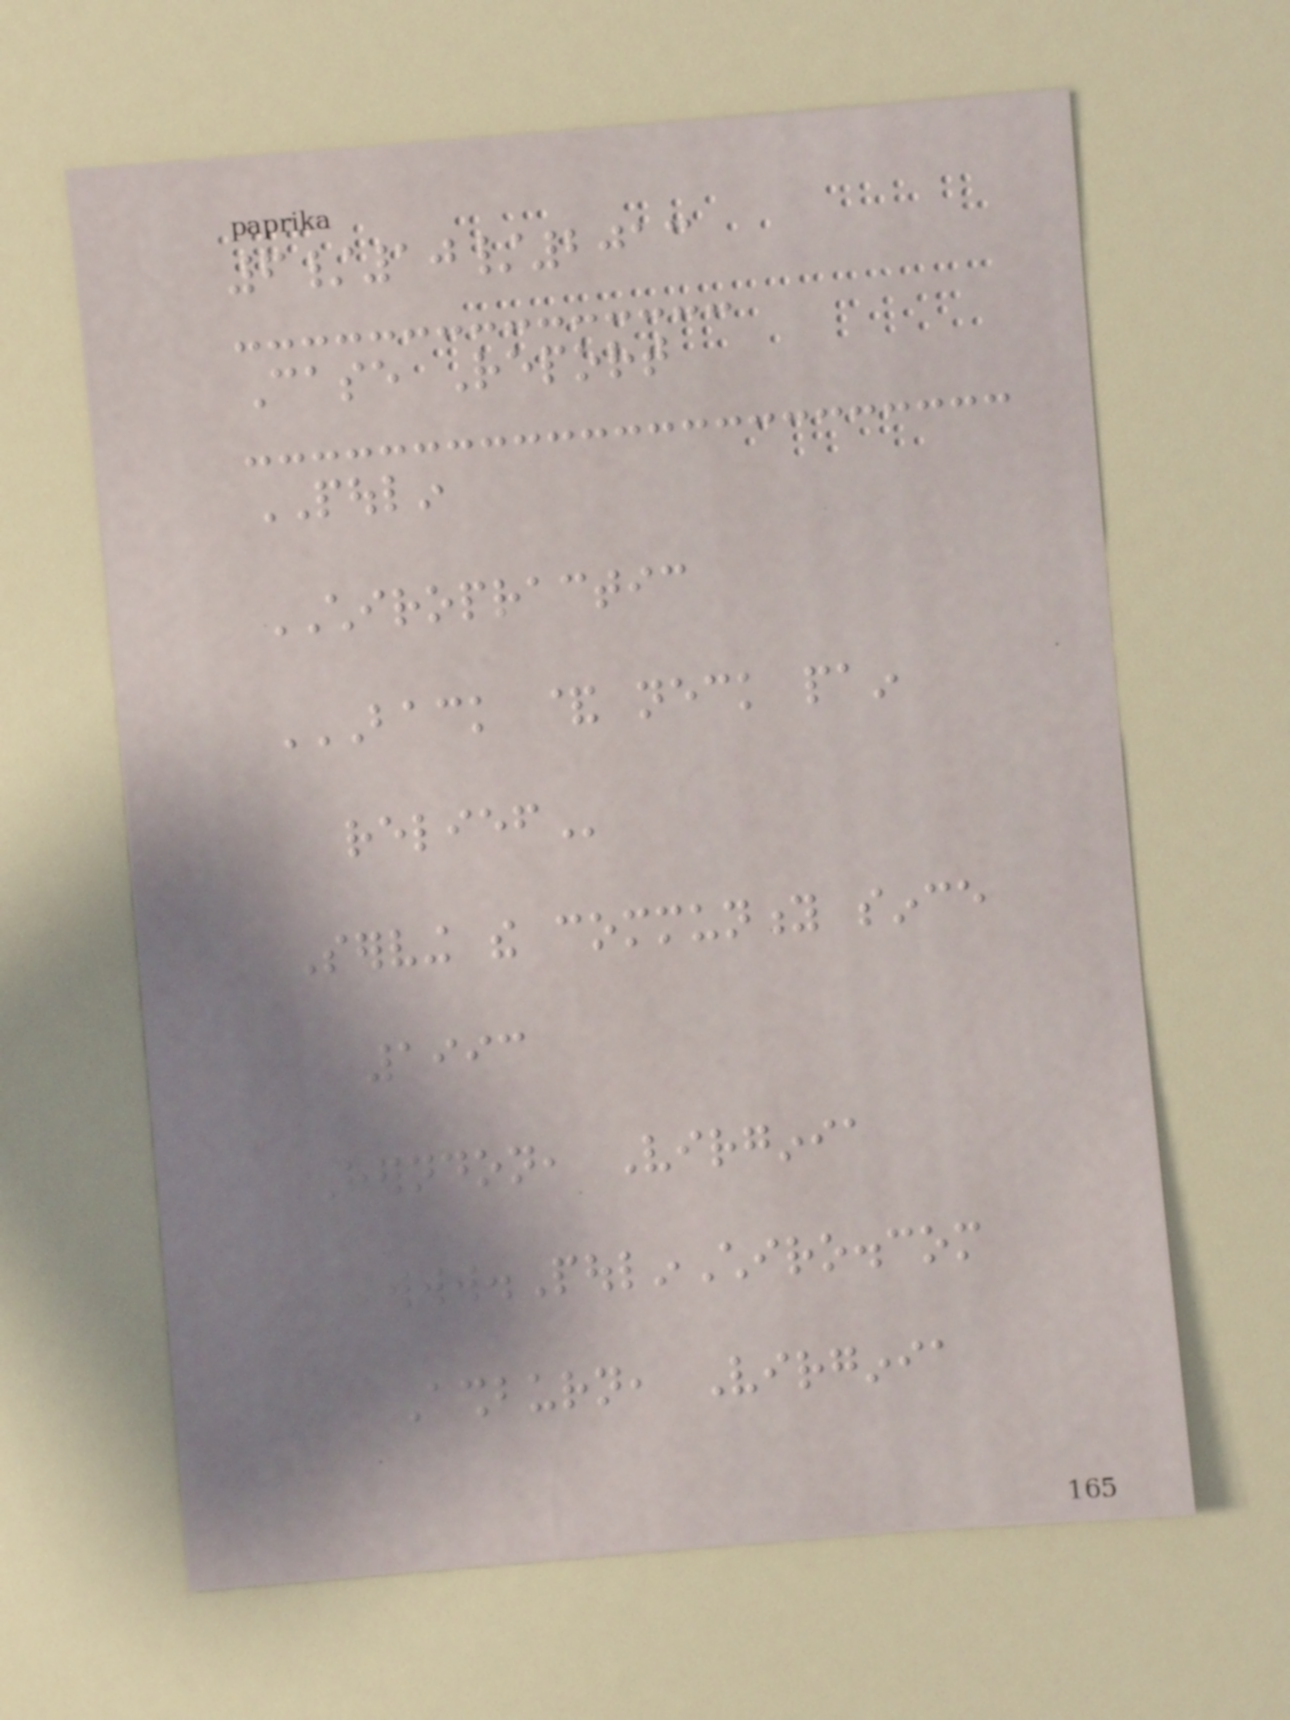6/10/2013
Case Report
POULIN
CHIROPRACTIC
BACK & NECK PAIN
RELIEF
Serving the community since
1993
Herndon, Virginia
www.PoulinChiro.com
Ashburn, Virginia
